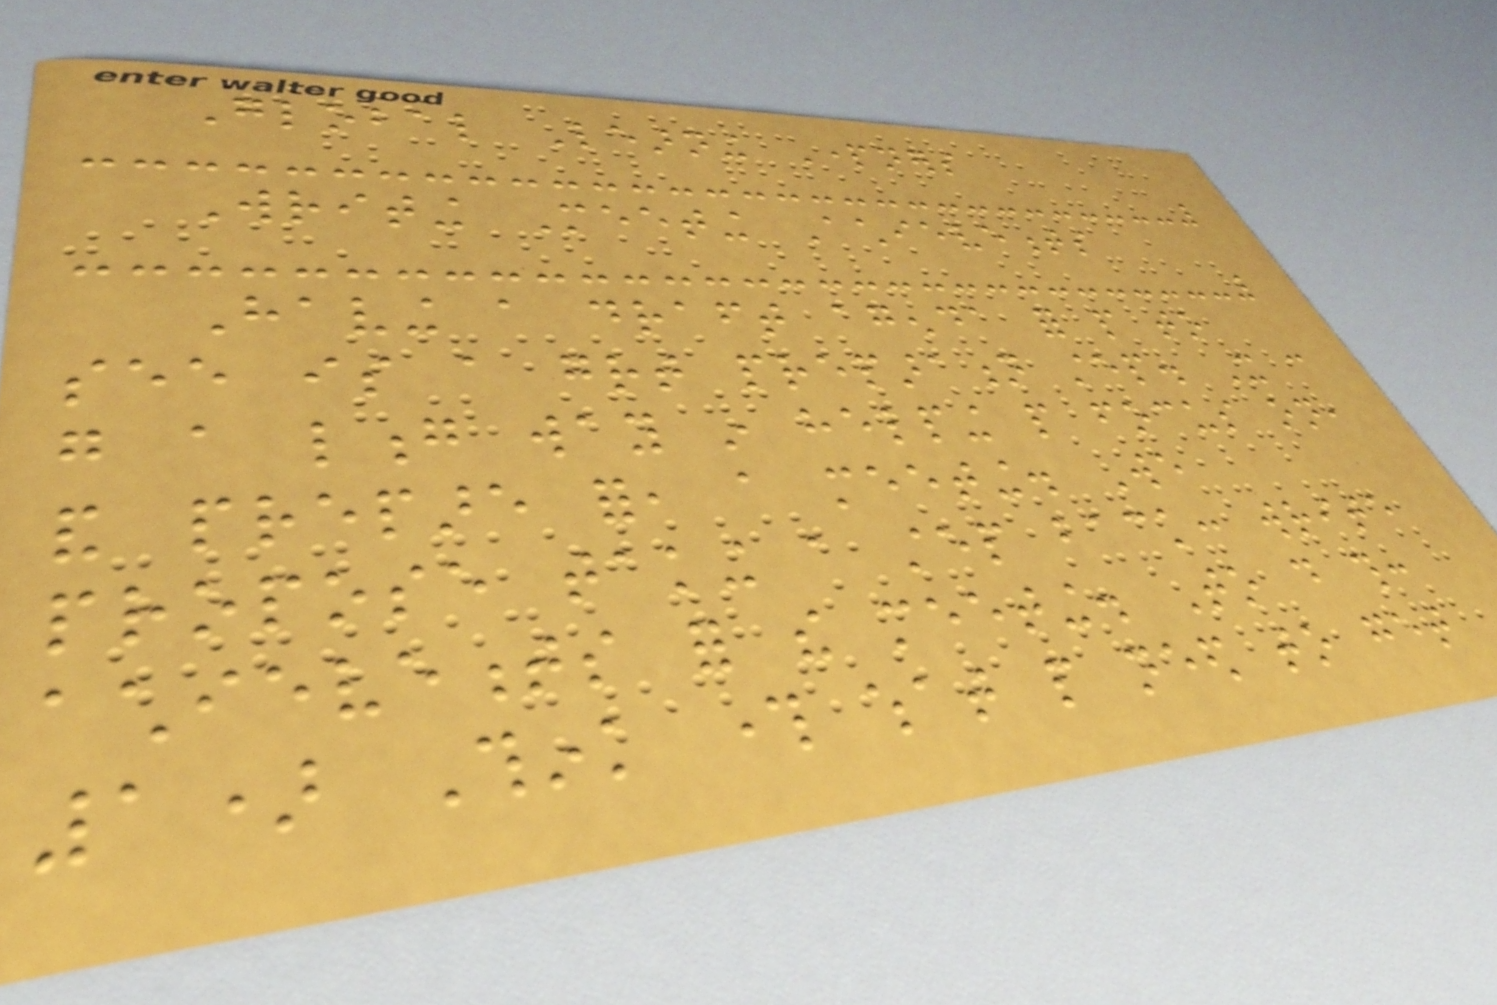Global Learning Partners
Writing Meeting Achievements
Having a draft agenda for people to
see is a great preparation step. It can
go a long way in helping people focus on,
and prepare for, a meeting. We
propose taking a step back: write
achievements for the meeting. To do this:
1) Think through what people need to get
